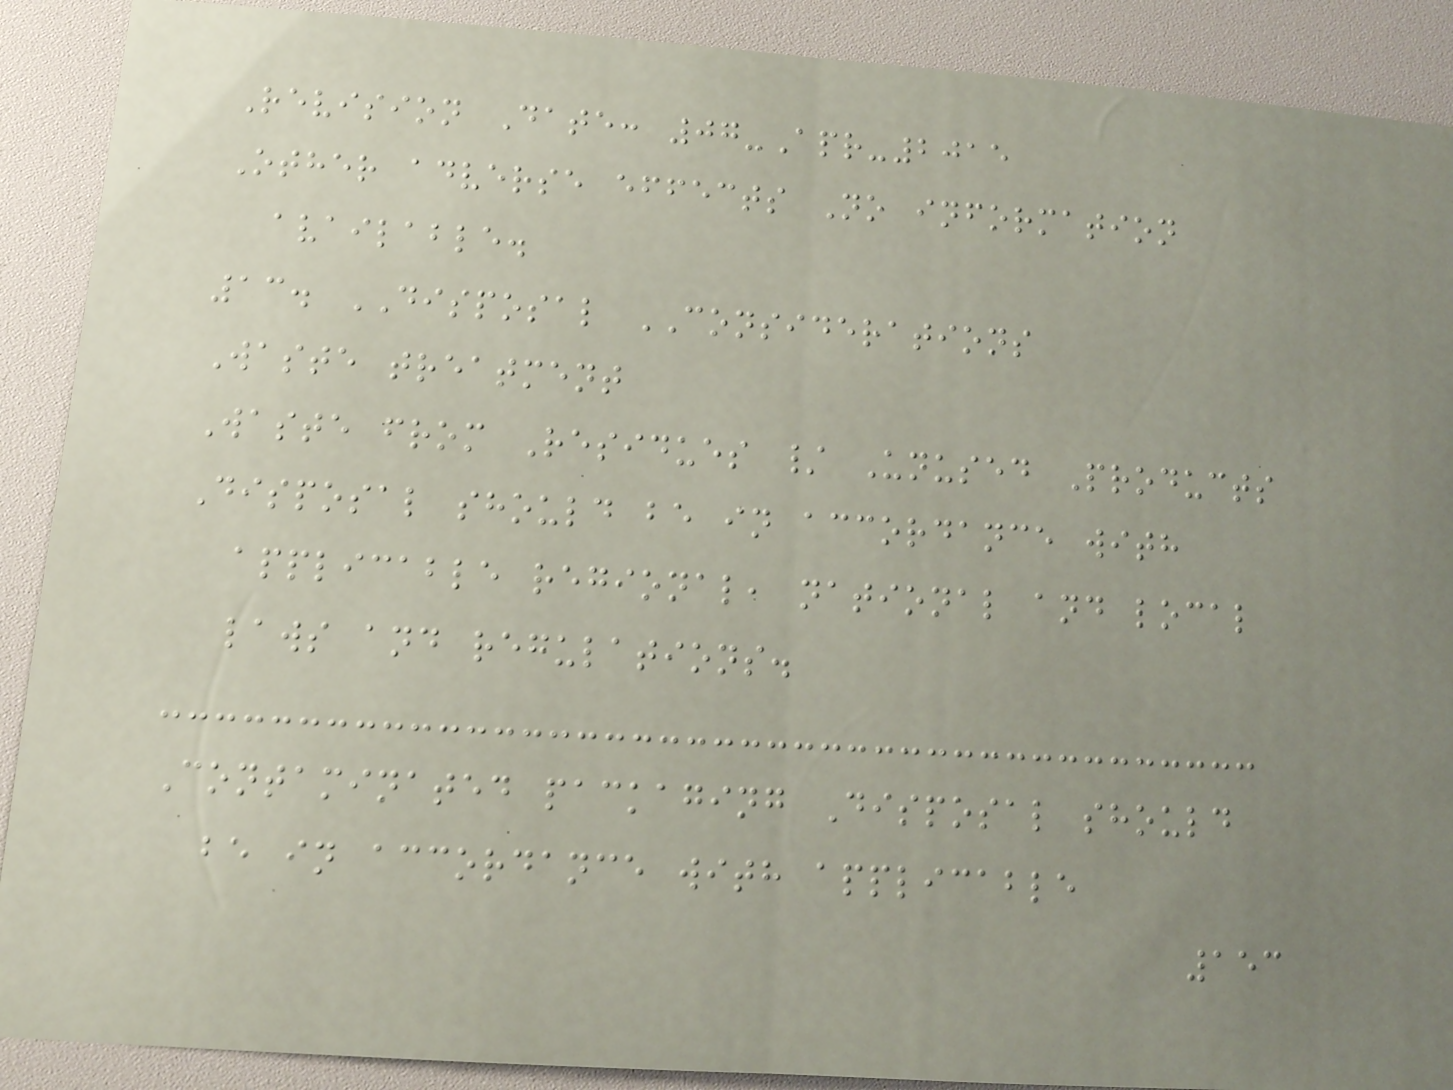Revision Date: 07-Apr-2015
Other adverse effects No information
available.
13. DISPOSAL CONSIDERATIONS
Waste treatment
Waste from Residues / Unused Products
Disposal should be in accordance with
applicable regional, national and local
laws and regulations.
Contaminated packaging Disposal should
be in accordance with applicable
153
